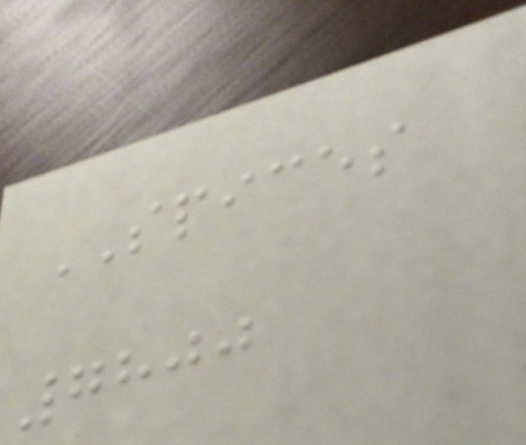SPICES
7800
